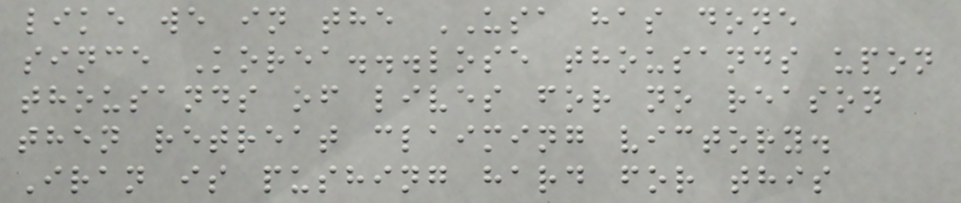like we in the USA has done
since Korea...lose thousands upon
thousands of lives for no reason
then retreat claiming victory.
Iran is pushing hard for this
